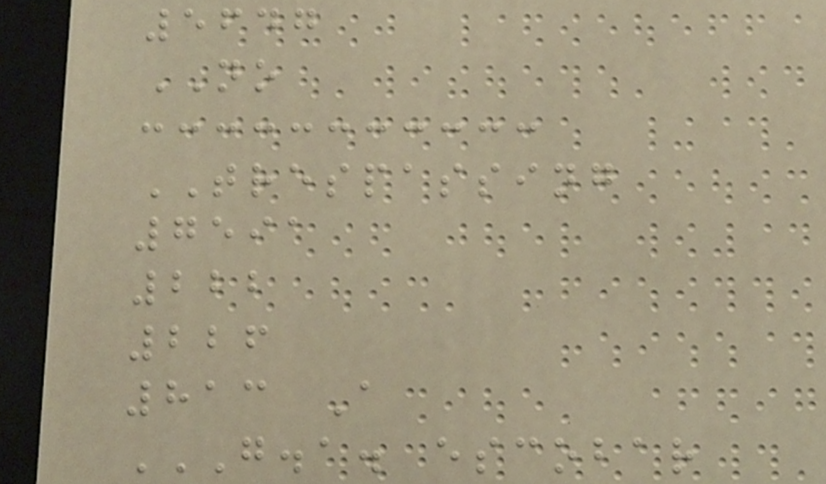5647
NO
TRESPASSING
7591
222
226
813 A
G.A. ESCOBAR
